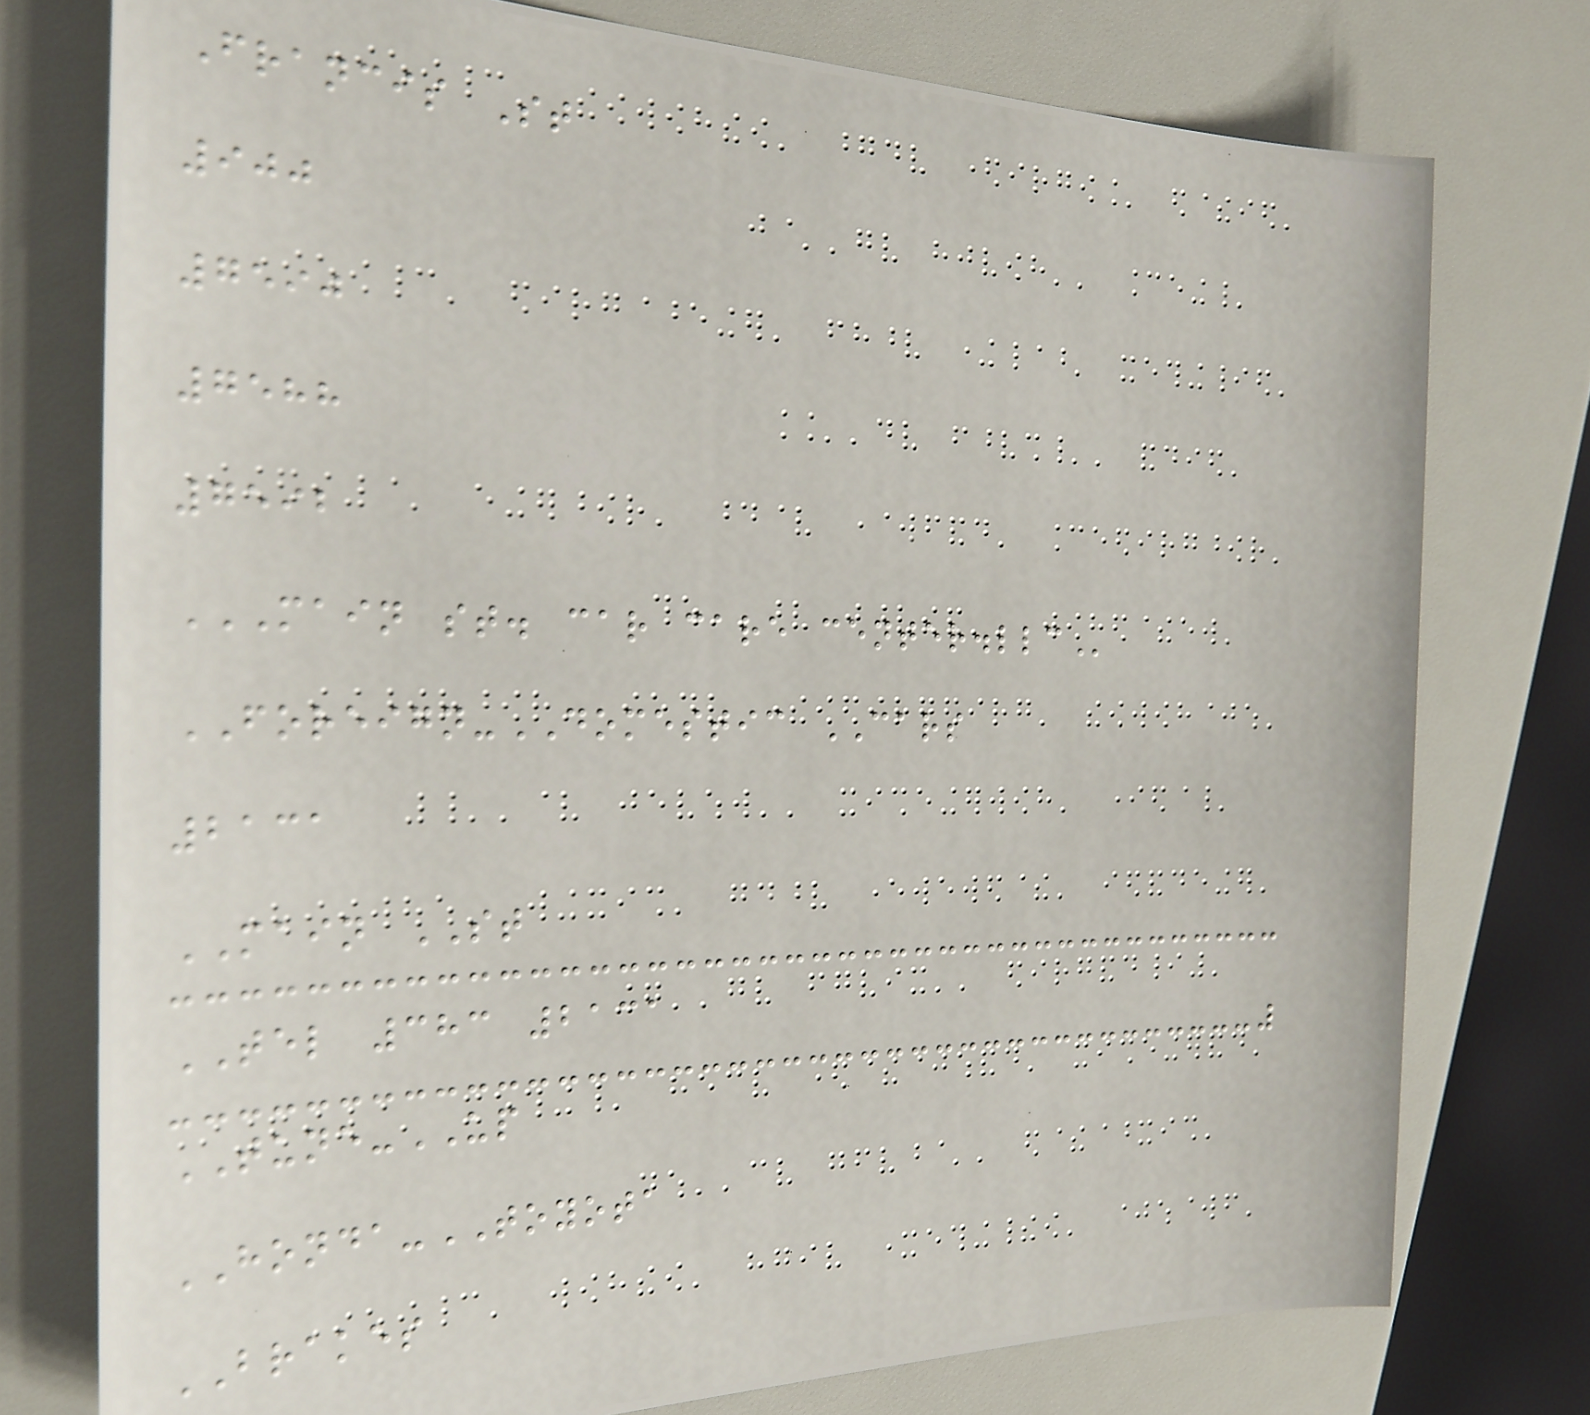Francis St
900
7590
7588
7592
MAIN ST. CAR CARE CENTER.LLC
FOREIGN-DOMESTIC CARS
2131
MAIN ST
TEL 383 2131
TUNE-UP
HONDA-TOYOTA
BRAKES
